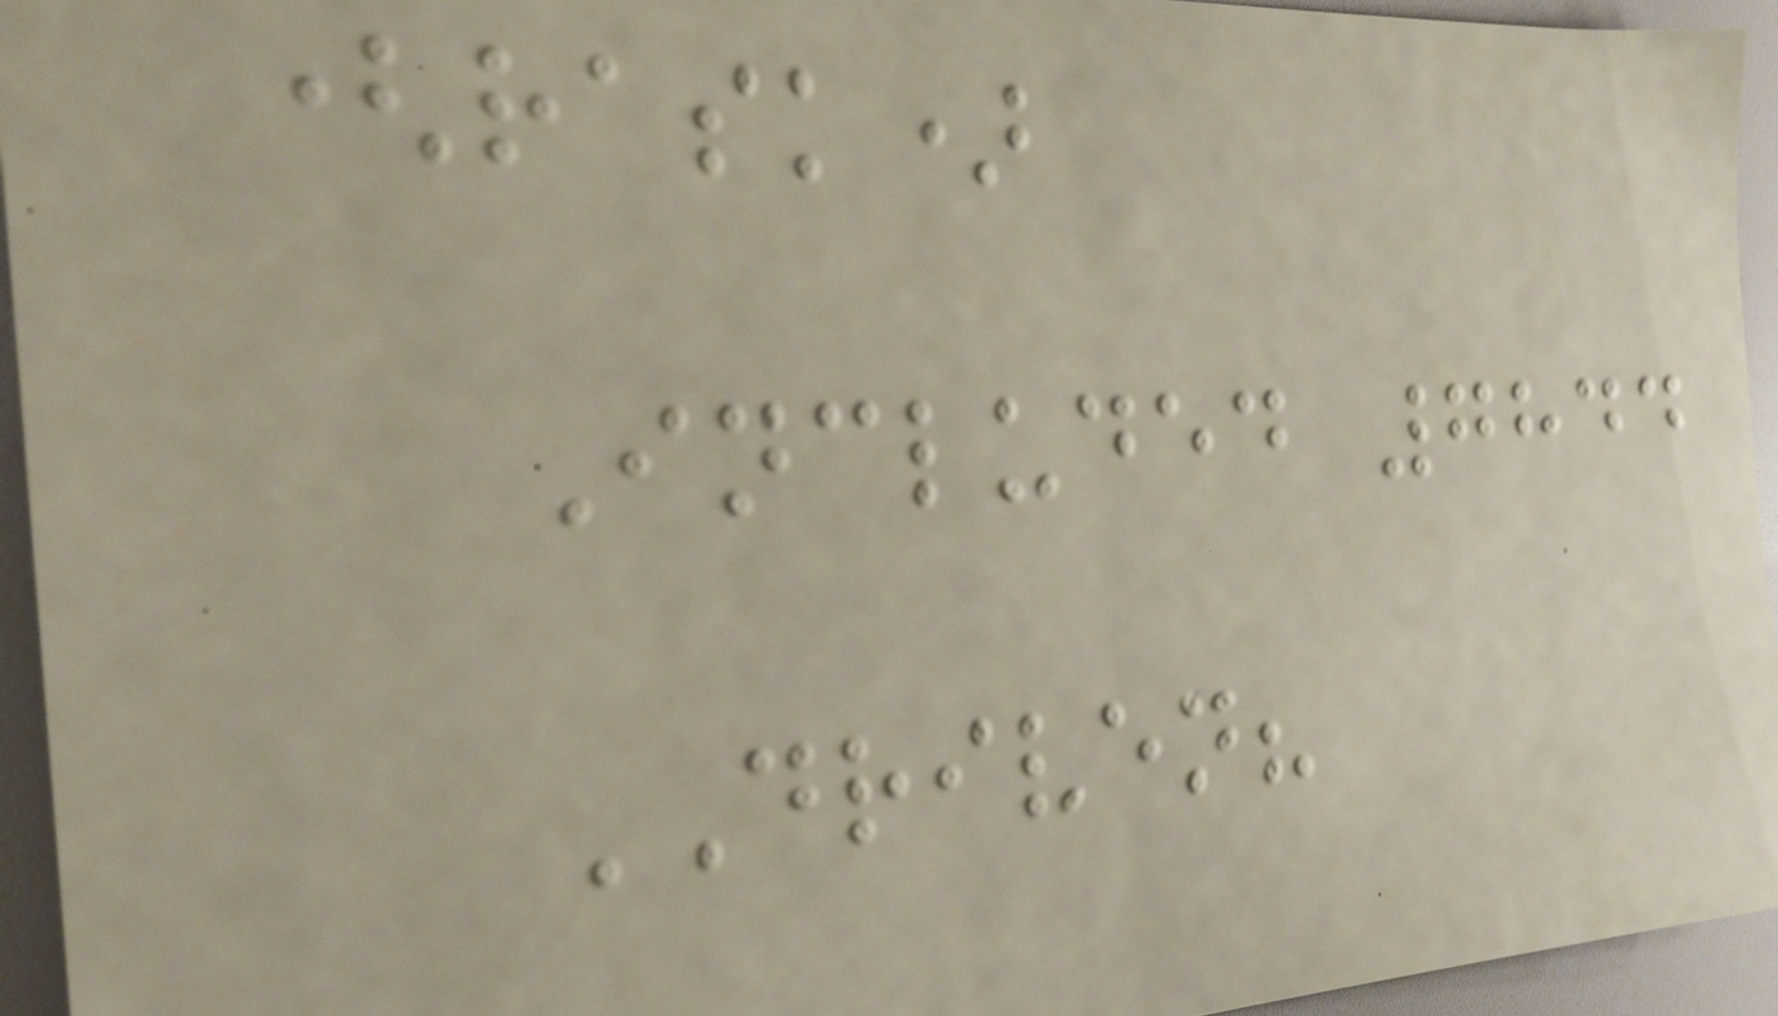(rask)
Included 7844
DRIVEN?
